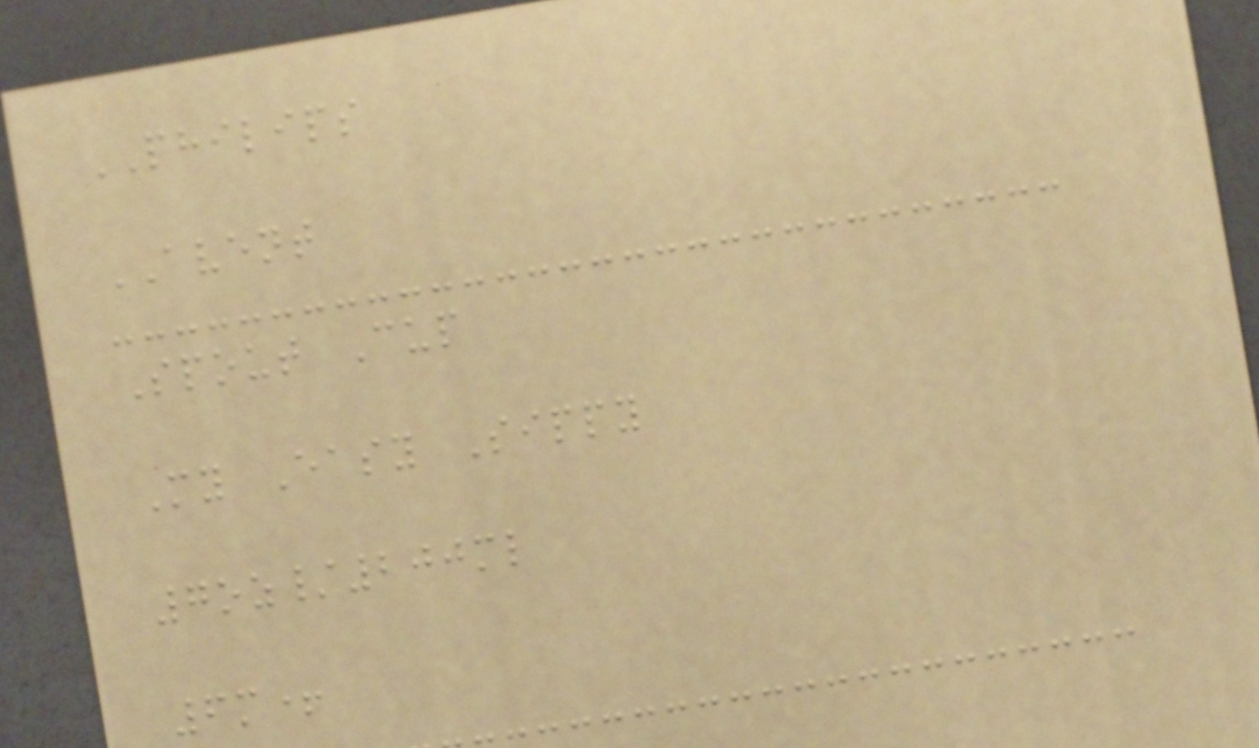PHILIPS
AVENT
Spout Cup
My Easy Sippy
7oz/200ml
6m+
